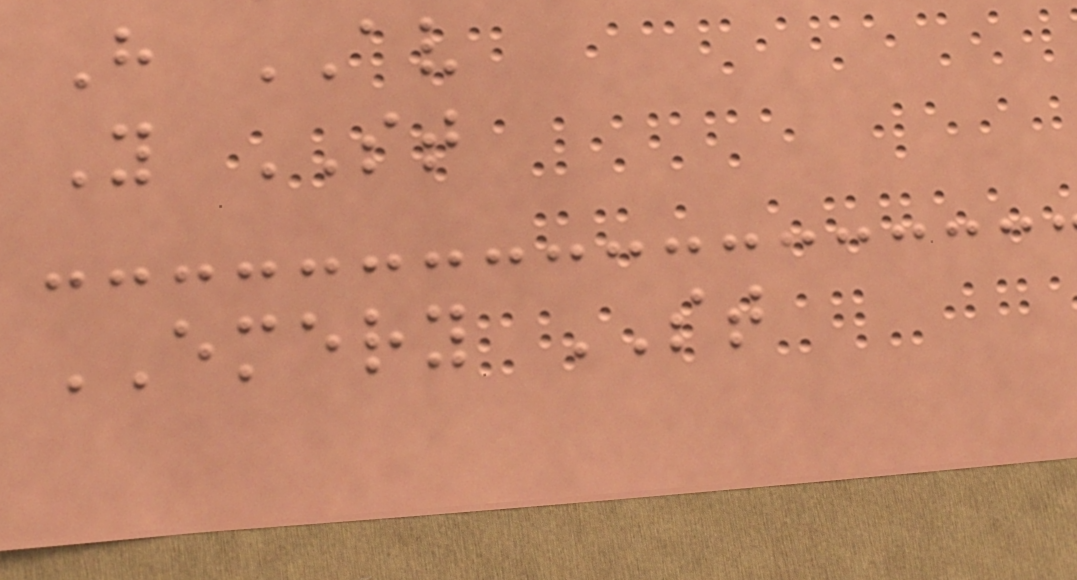H AV
Y ST
EMERY ST
